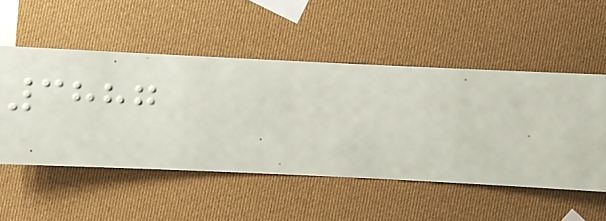3887
